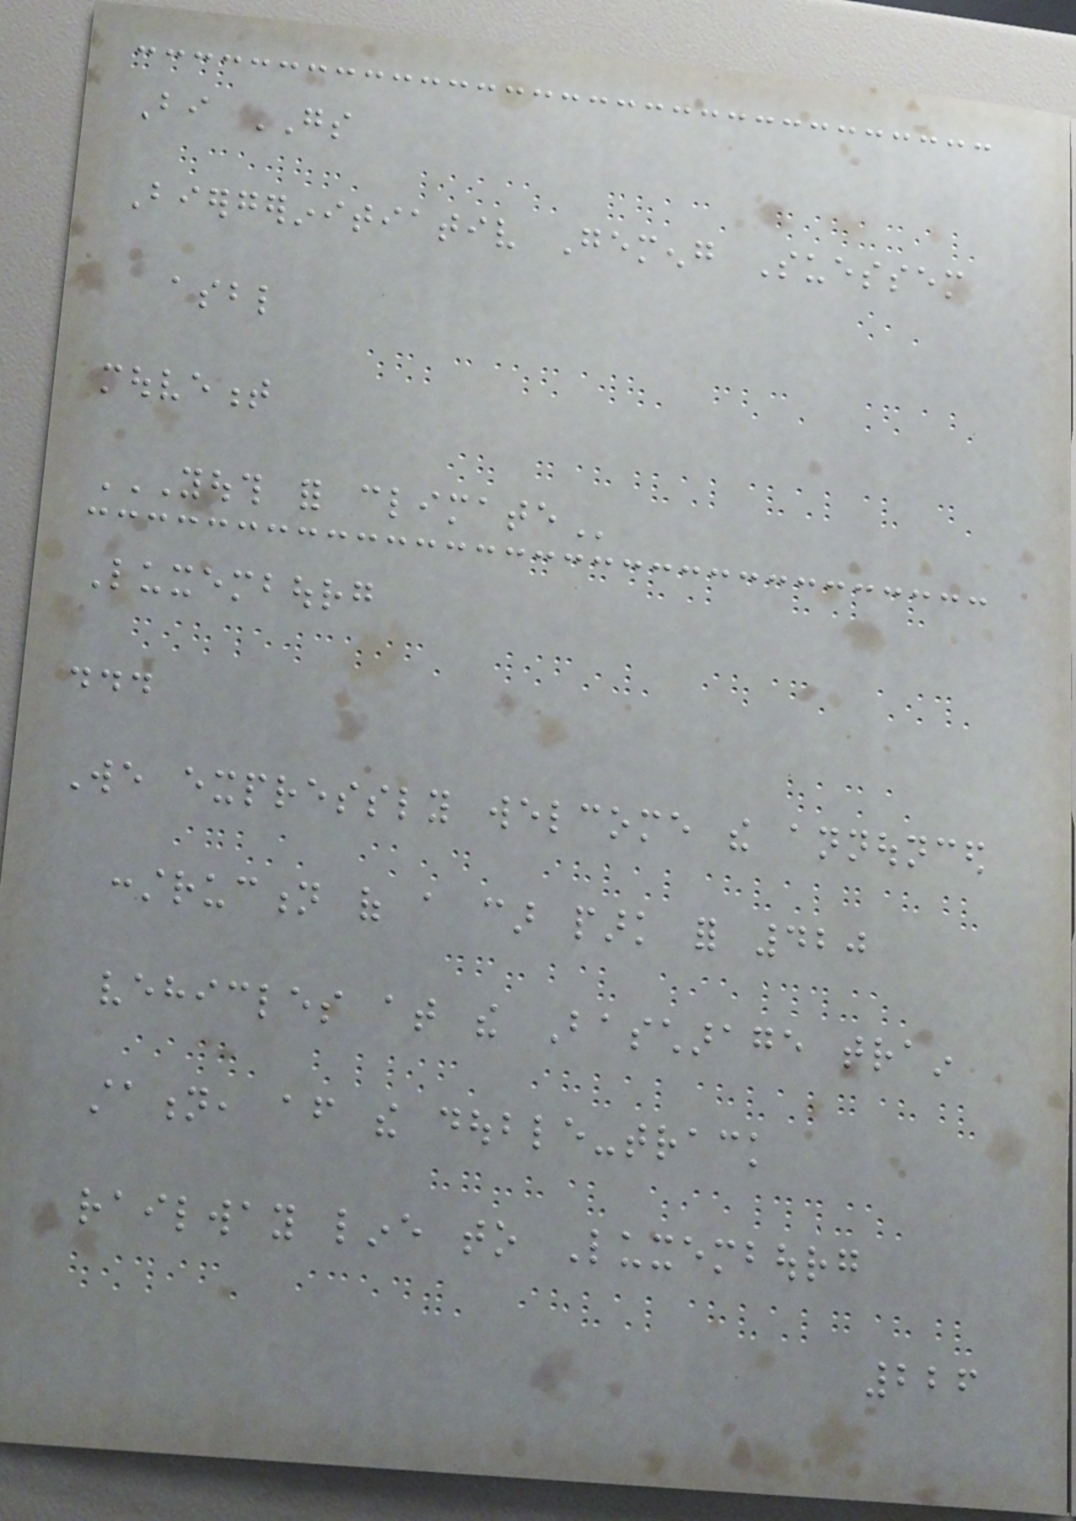Bi GS
Biergerinitiativ Gemeng Suessem
asbl
mouvement
YOUTH FOR CLIMATE
Luxembourg
...
We expressly welcome the announced
construction of a car park for 420
vehicles at the Bascharage train
station, after the double-track
railway line to Luxembourg
226
